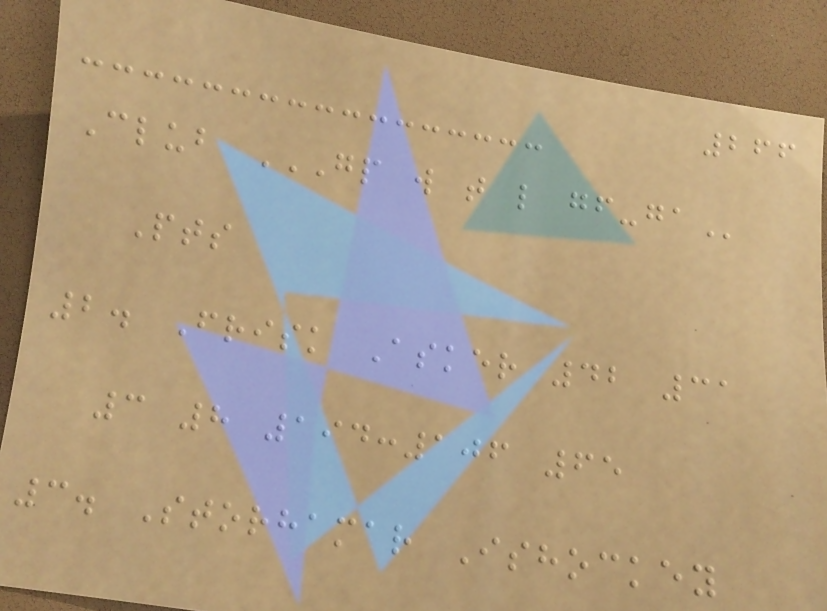266
Club GP W T L GF-GA
Pts
2. Frisk Asker 42 31
3 8 194:106 65
3. Storhamar Ishockey
